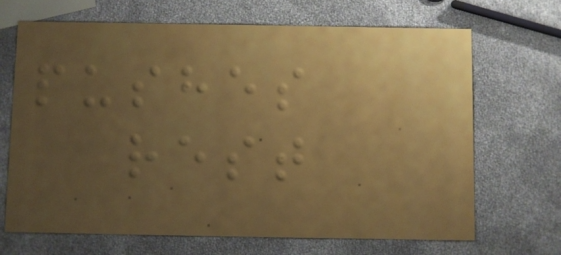pushes
rest
